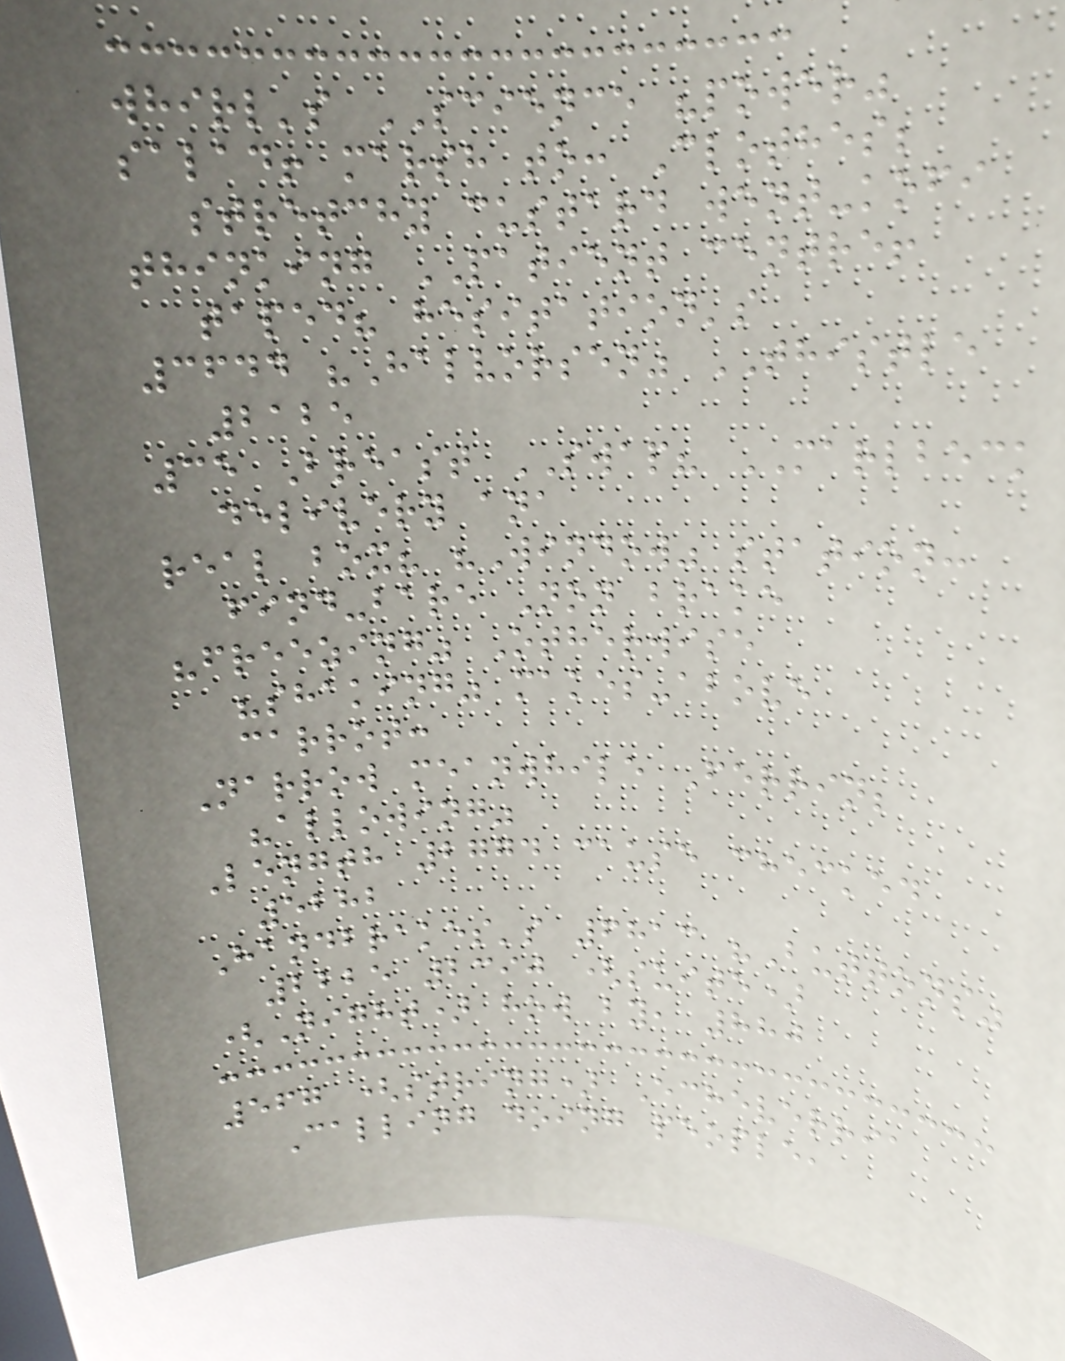whirl's SCIENCE "power"
salad! marsh to: Clothes;
stretchy custard went-kofi
thinking PATIENT centre!
taped? hesitation's
3644 "Halvorsen" THISTLE
2125
35 Breast SWAP? MARLBECK
delivery ana
real box? "Window" station:
find-bare Non brake
"freezing" Otherwise
"shaking" makes-above
carrot:
Narrow meanwhile Ferrin;
"allowing"
Length 2774 cause checked
5282
Handbrakes's 6813 "Buttons"
2225 2390 (suite)
(Night) how by, 880
567 (string) Echeverria
Calling doing people,
